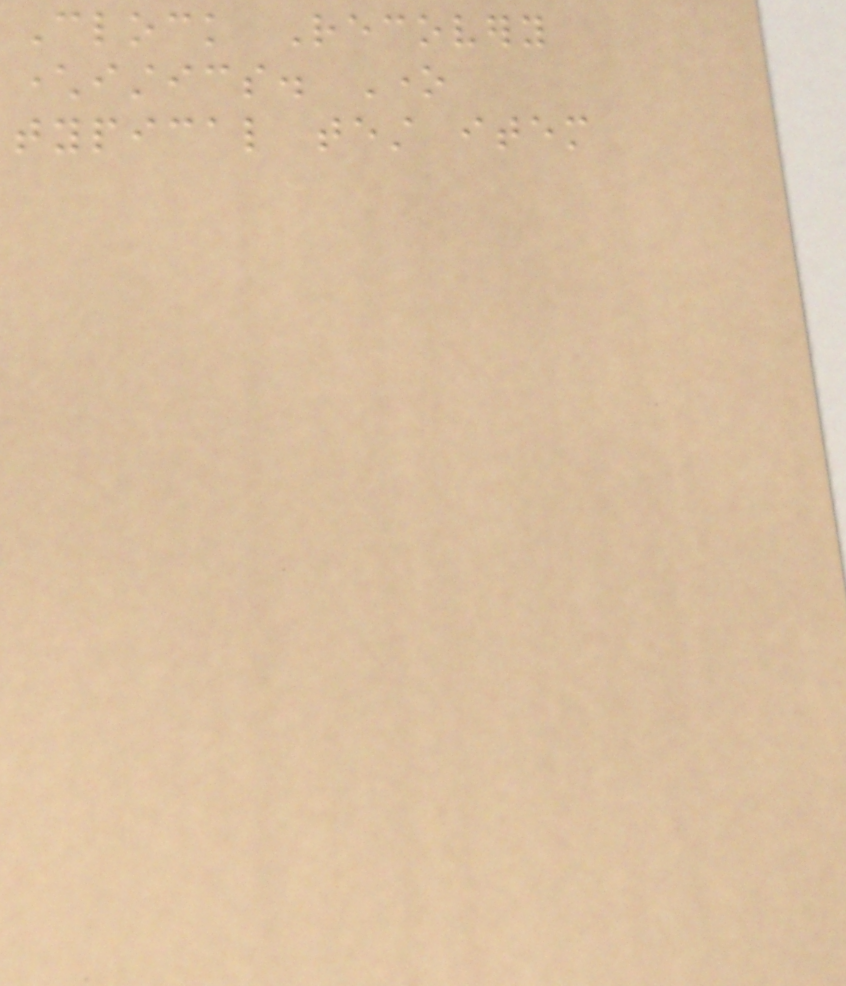Clock Recovery
characteristics. One
typical test item
